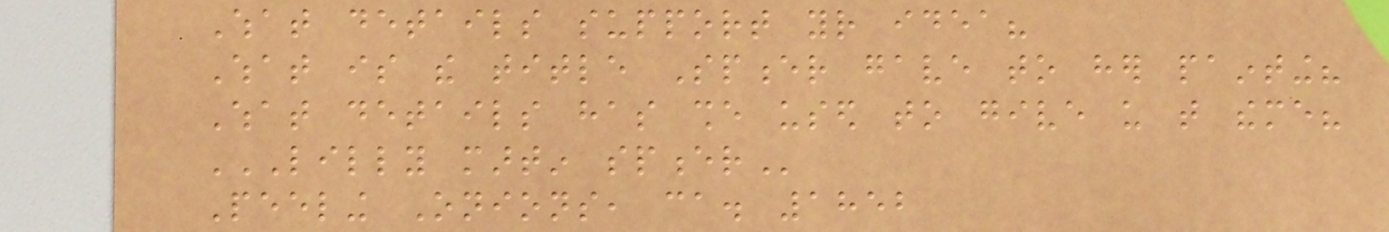What details support your idea?
What is the title Spencer gave to her painting?
What details has she used to give us that theme?
LILLY MARTIN SPENCER
Peeling Onions, ca. 1852
